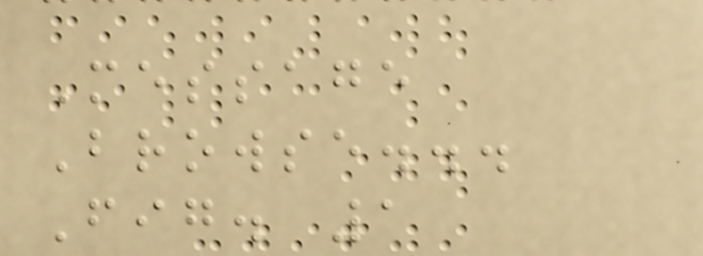Message
Browse...
Fig. 1
